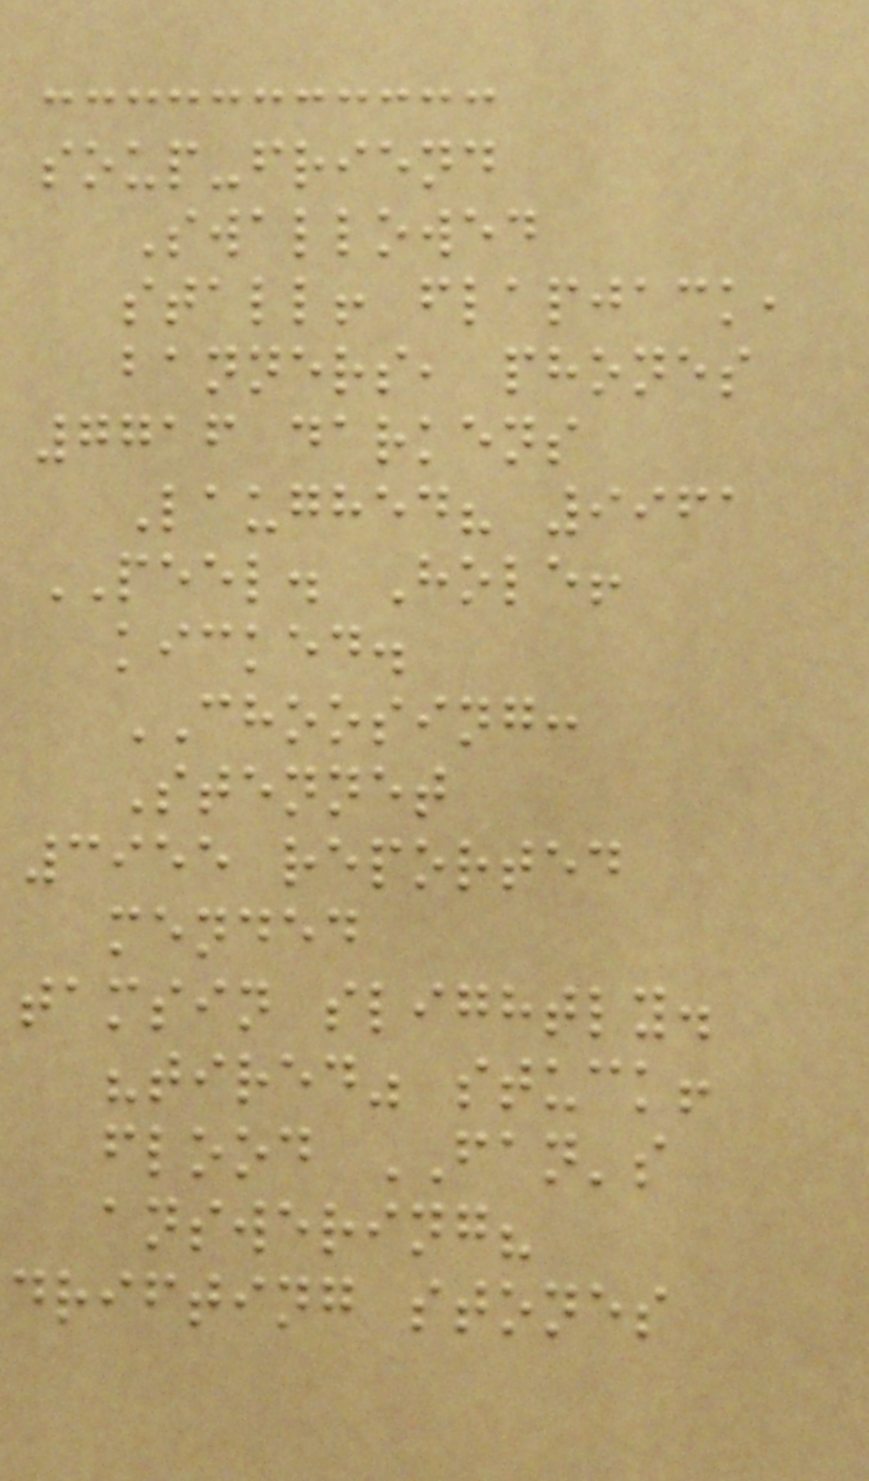soup-friend
Swallowed
stall! flapjack,
banners, phones
7716 darkens
Laughed? 9961
PEEL. Hole!
kicked.
CHOOSING:
Stennet
3955 reported
mended
tamsin slightly.
"tired" stuck!
flood FAN's
answering?
drifting stones
